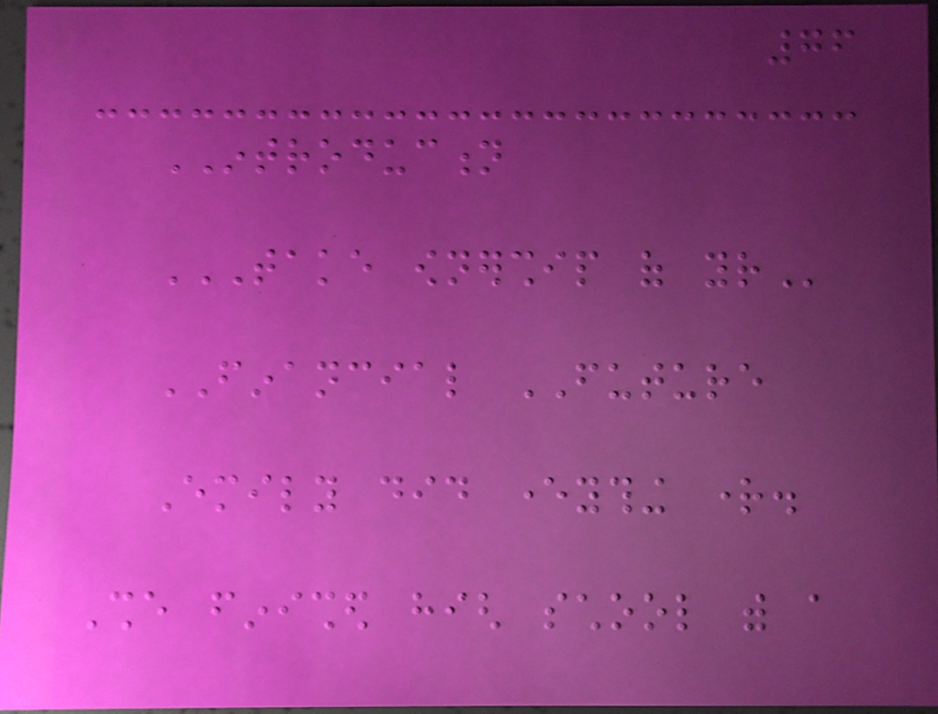76
INTRODUCTION
TAKE OWNERSHIP OF YOUR
FINANCIAL FUTURE
Emily did everything right.
She finished high school with a
